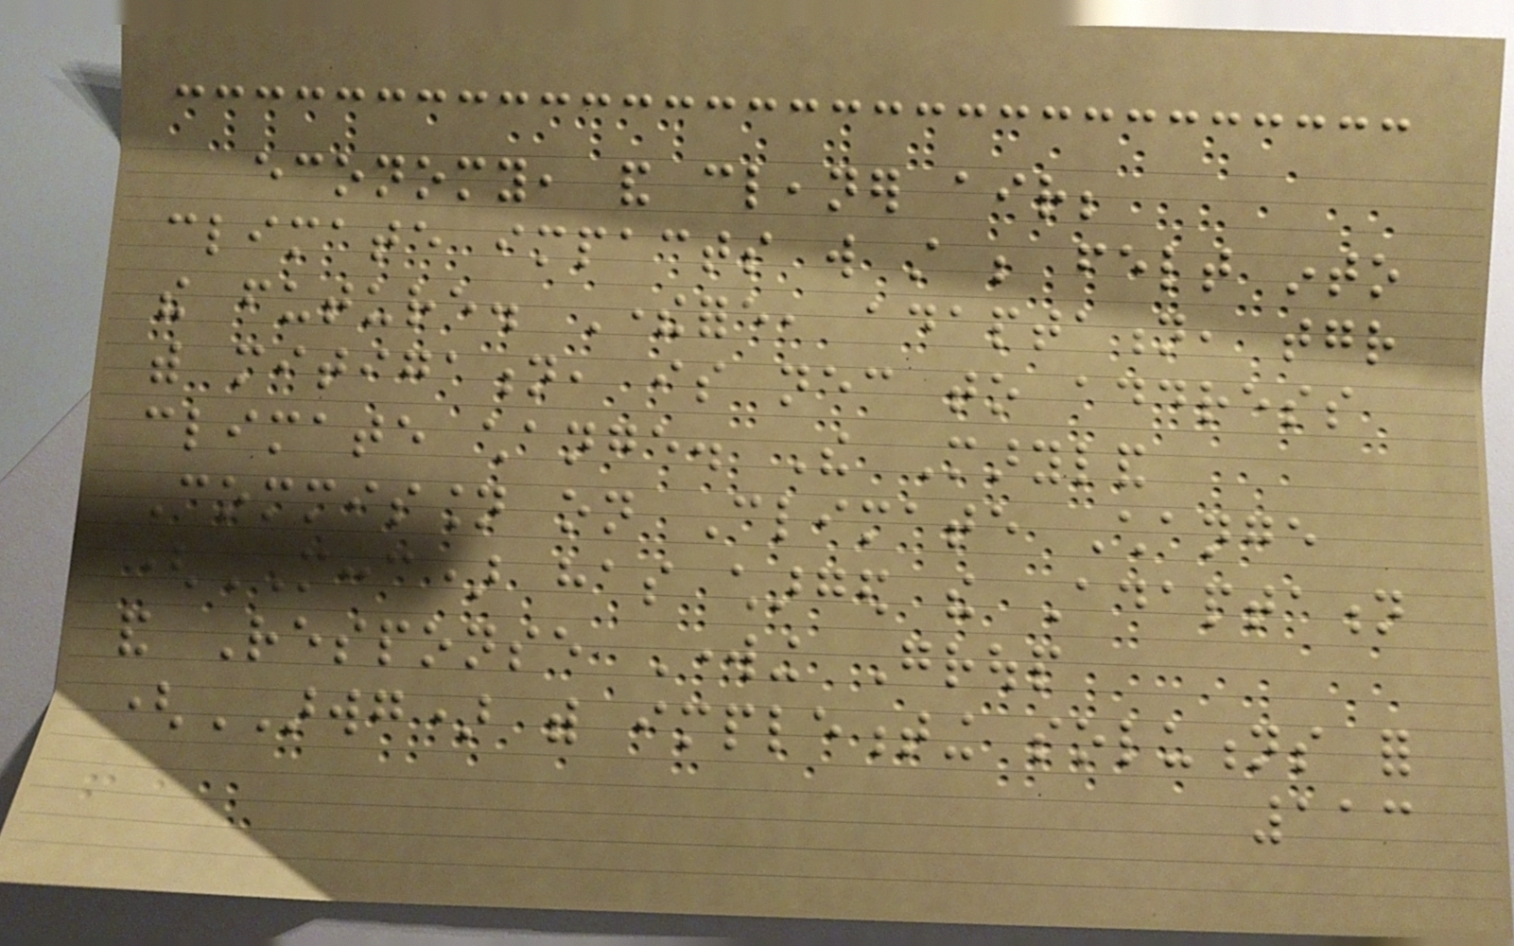economy, and cleaner air;
climate impacts will still be felt into
the future. Therefore, adaptation, together
with mitigation, is necessary to address
climate change. The Maryland
Commission on Climate Change
(MCCC) has charged the Adaptation
and Response Working Group
(ARWG) with implementing solutions for
113
